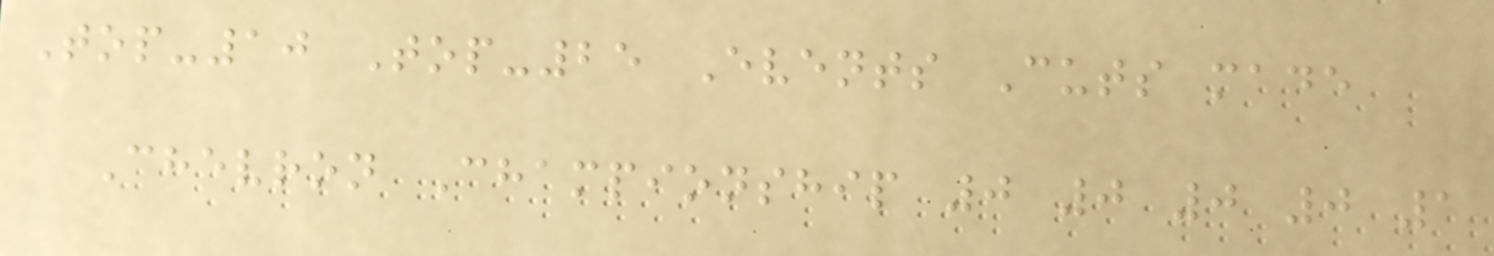Top-10 Top-25 Events Cuts made
Chevron Championship 0 0 0 0 1
